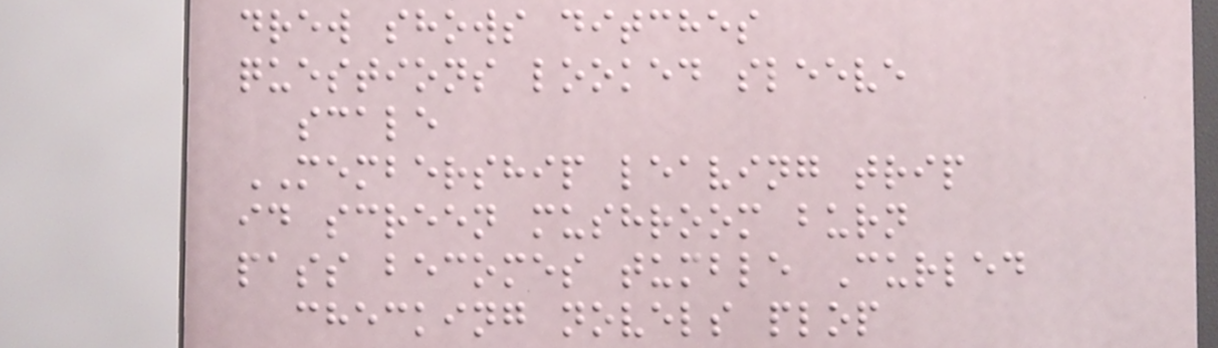drew shows ditches
questions looked sleeve
scale
MEMBERSHIP leaving trip
id screen mushroom burn
pass becomes tumble Curled
checking novels plop
